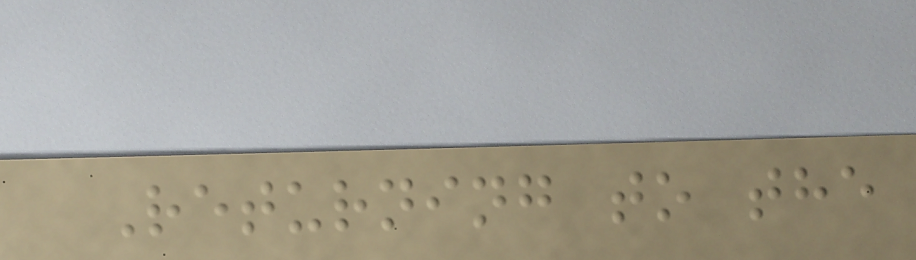Returning to the
